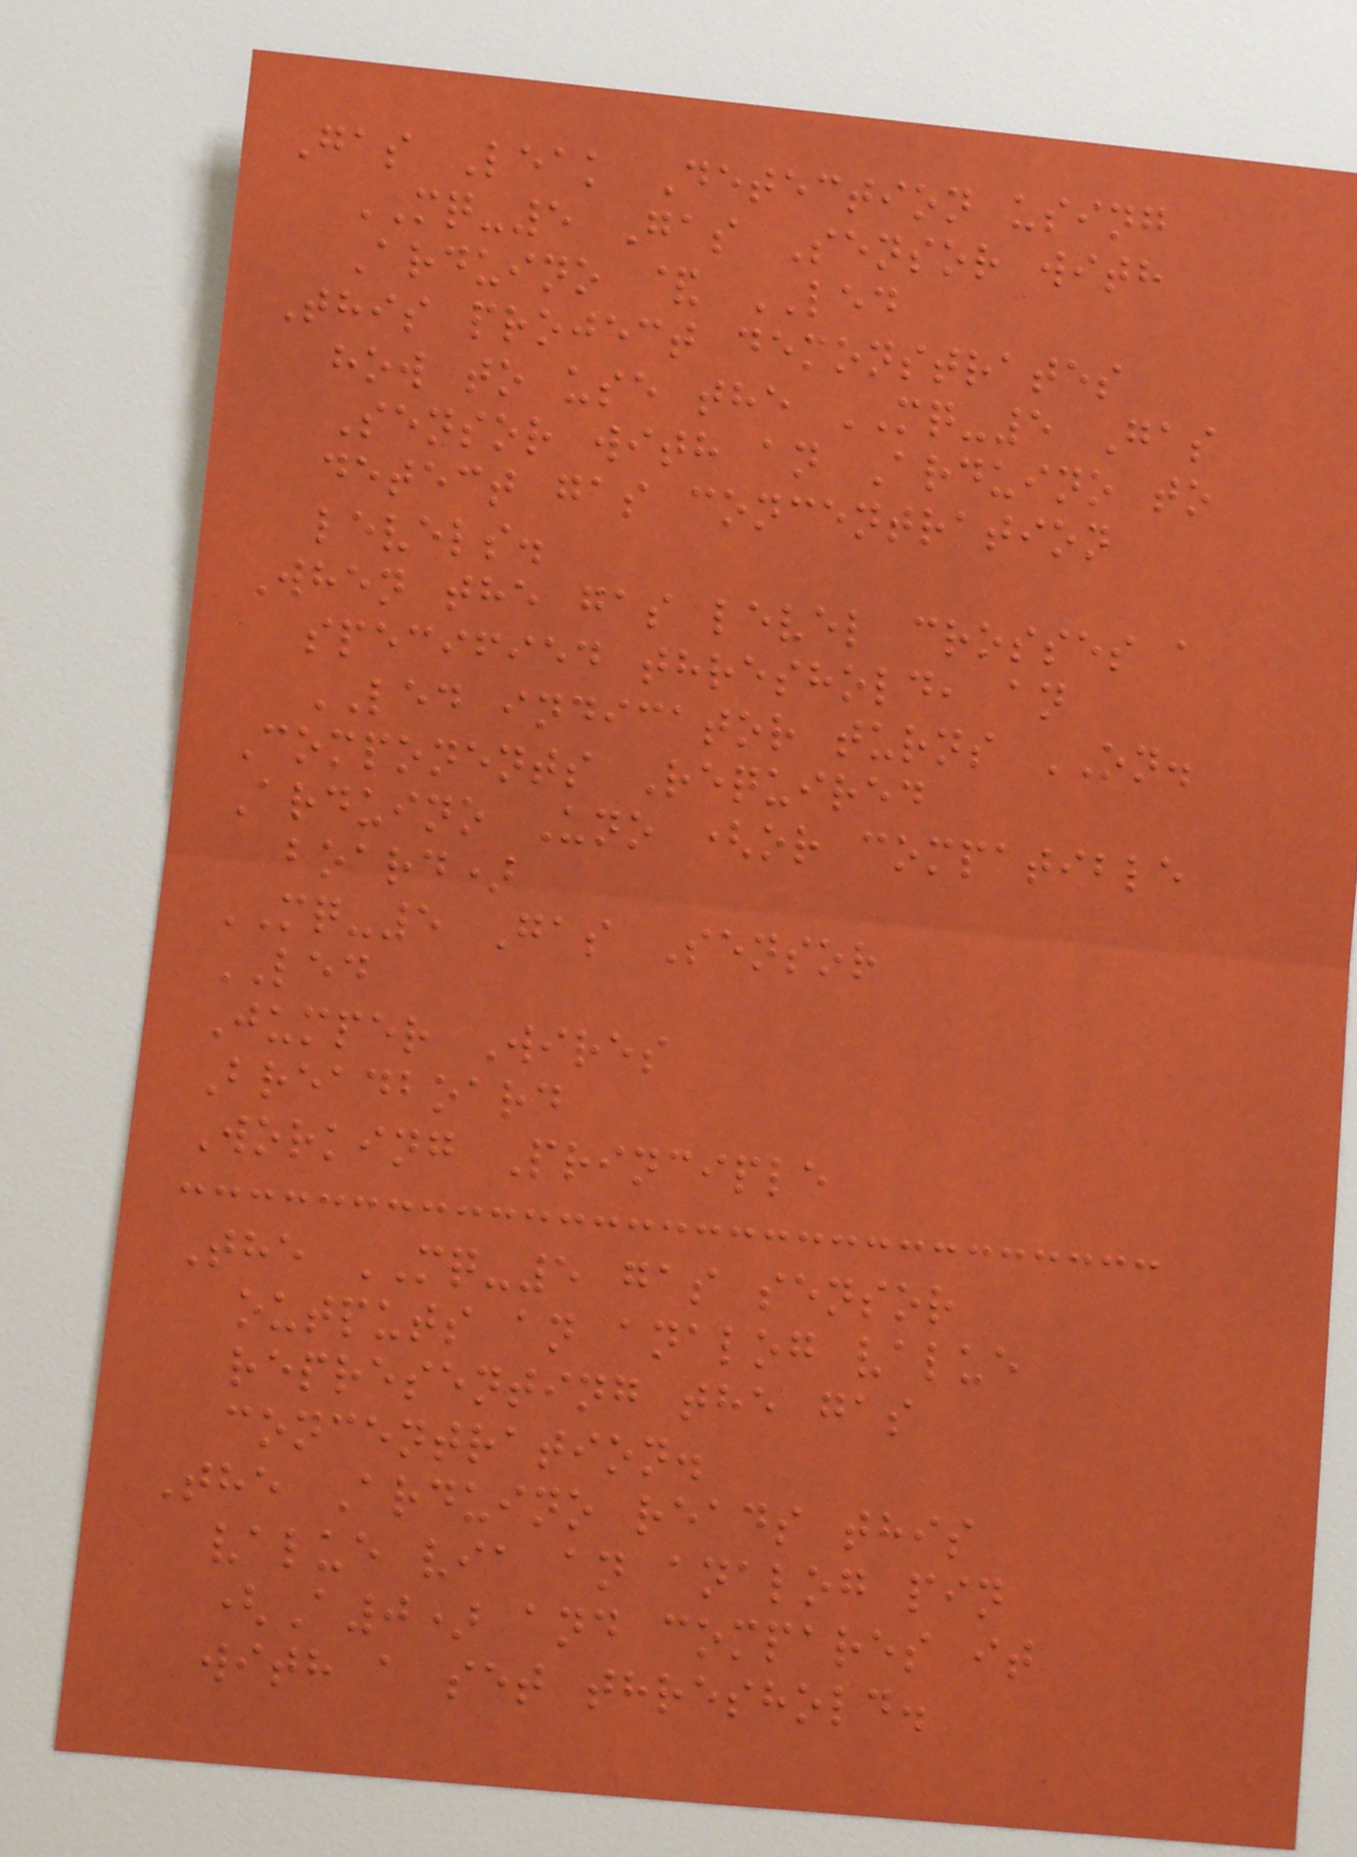Gas Leak Detection using
MQ-5 Gas Sensor with
Arduino & LED
This project demonstrates
how to use the MQ-5 Gas
Sensor with an Arduino to
detect gas concentration
levels.
When the gas level crosses a
specified threshold, an
LED indicator turns ON.
Components Required
Arduino Uno (or compatible
board)
MQ-5 Gas Sensor
LED
Jumper Wires
Breadboard
Working Principle
The MQ-5 gas sensor
outputs an analog value
representing the gas
concentration.
The Arduino reads this
value via an analog pin
(A0) and compares it
with a set threshold.
